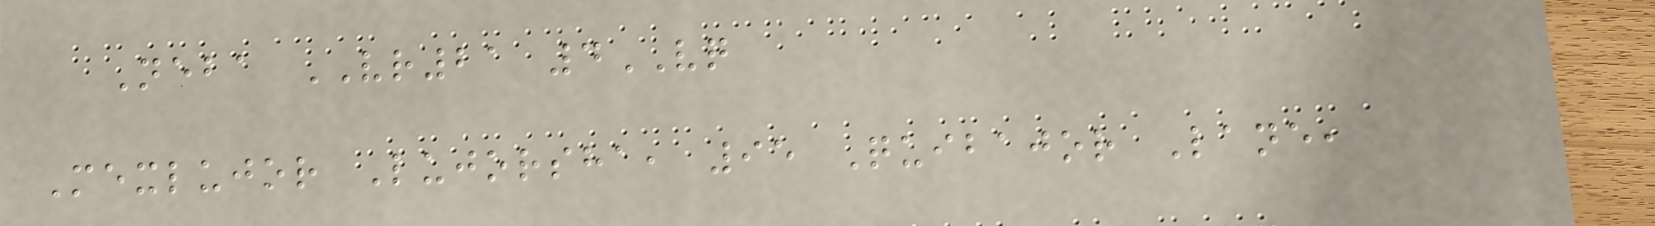Neba VR21 4VQ
Mexlujor Lujorsha, 95 Quibajor Lane,
